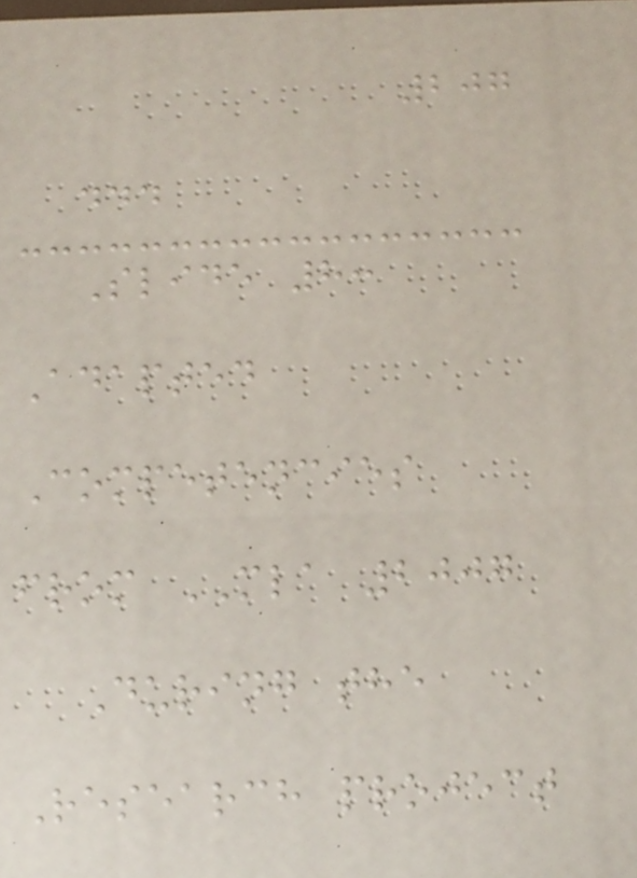207
...
Slide 8:
Adapted
Competencies
from MLA 2007
During the
Research project
